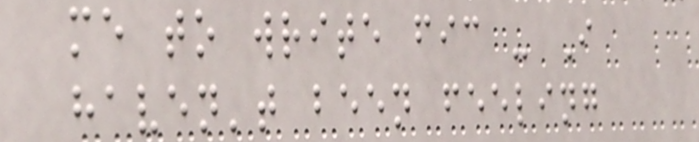me to write fic - I
haven't been feeling
